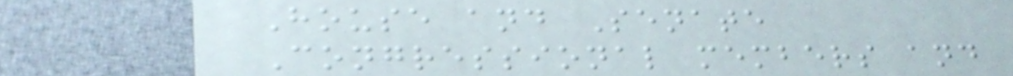House and Senate
Congressional members and
